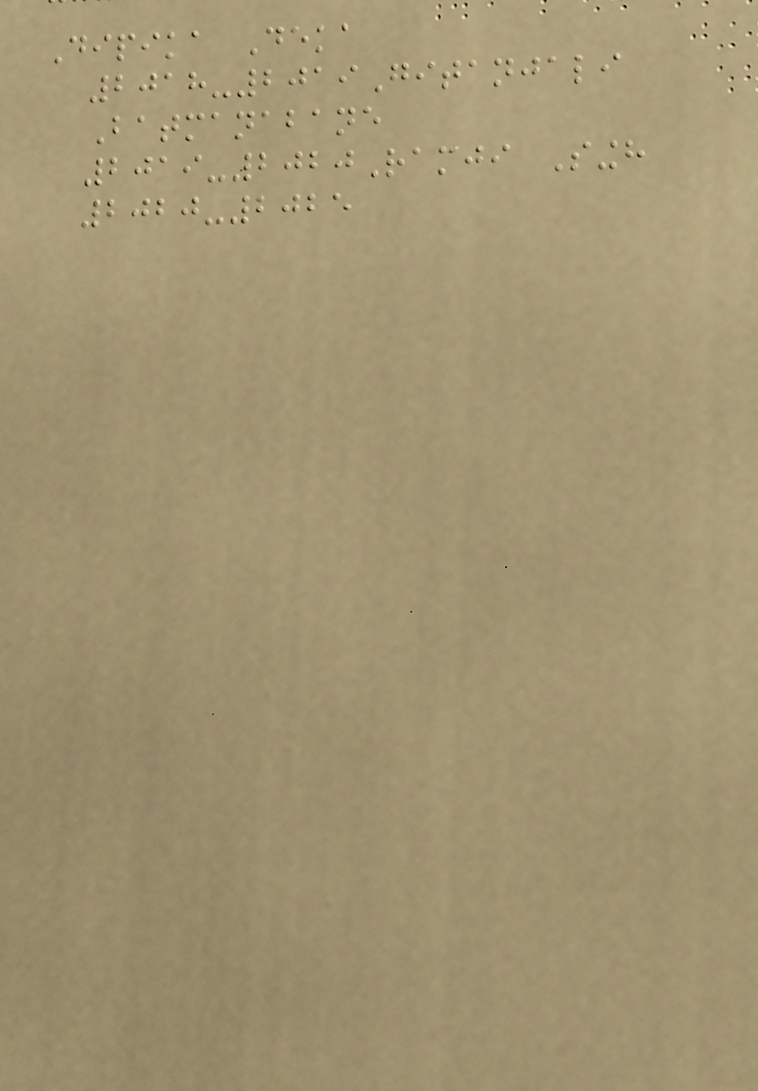Dipika Deka
2018-2019Gitanjali
Batmanabane
2019-2020Ramji Singh
2020-2025
